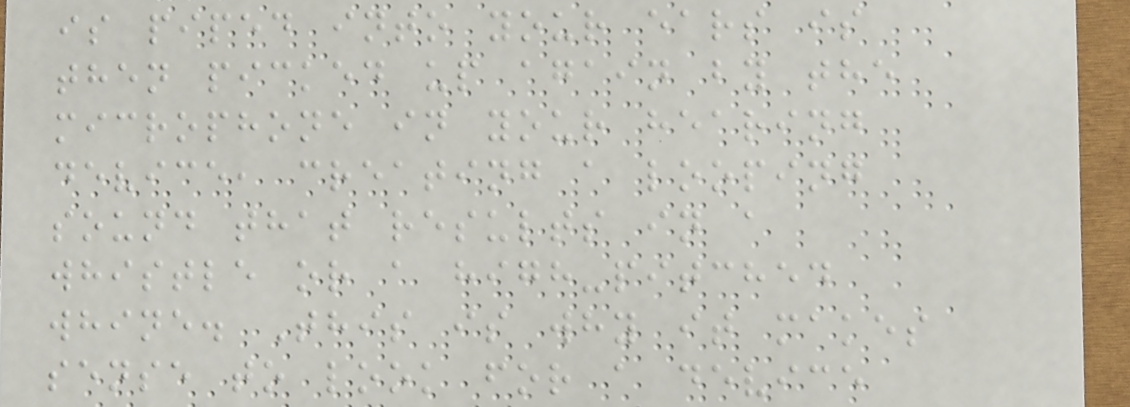is piped into your ears is
then picked up again by the
microphone in your hearing
device, creating a looping
sound that results in a
whistle or a high-pitched
whine. This is why it makes
sense to look for a device
